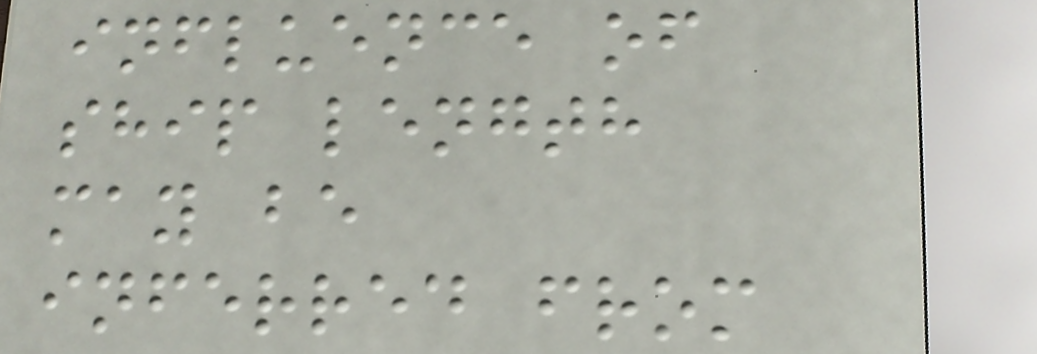influence of
ship length
may be
inferred from
